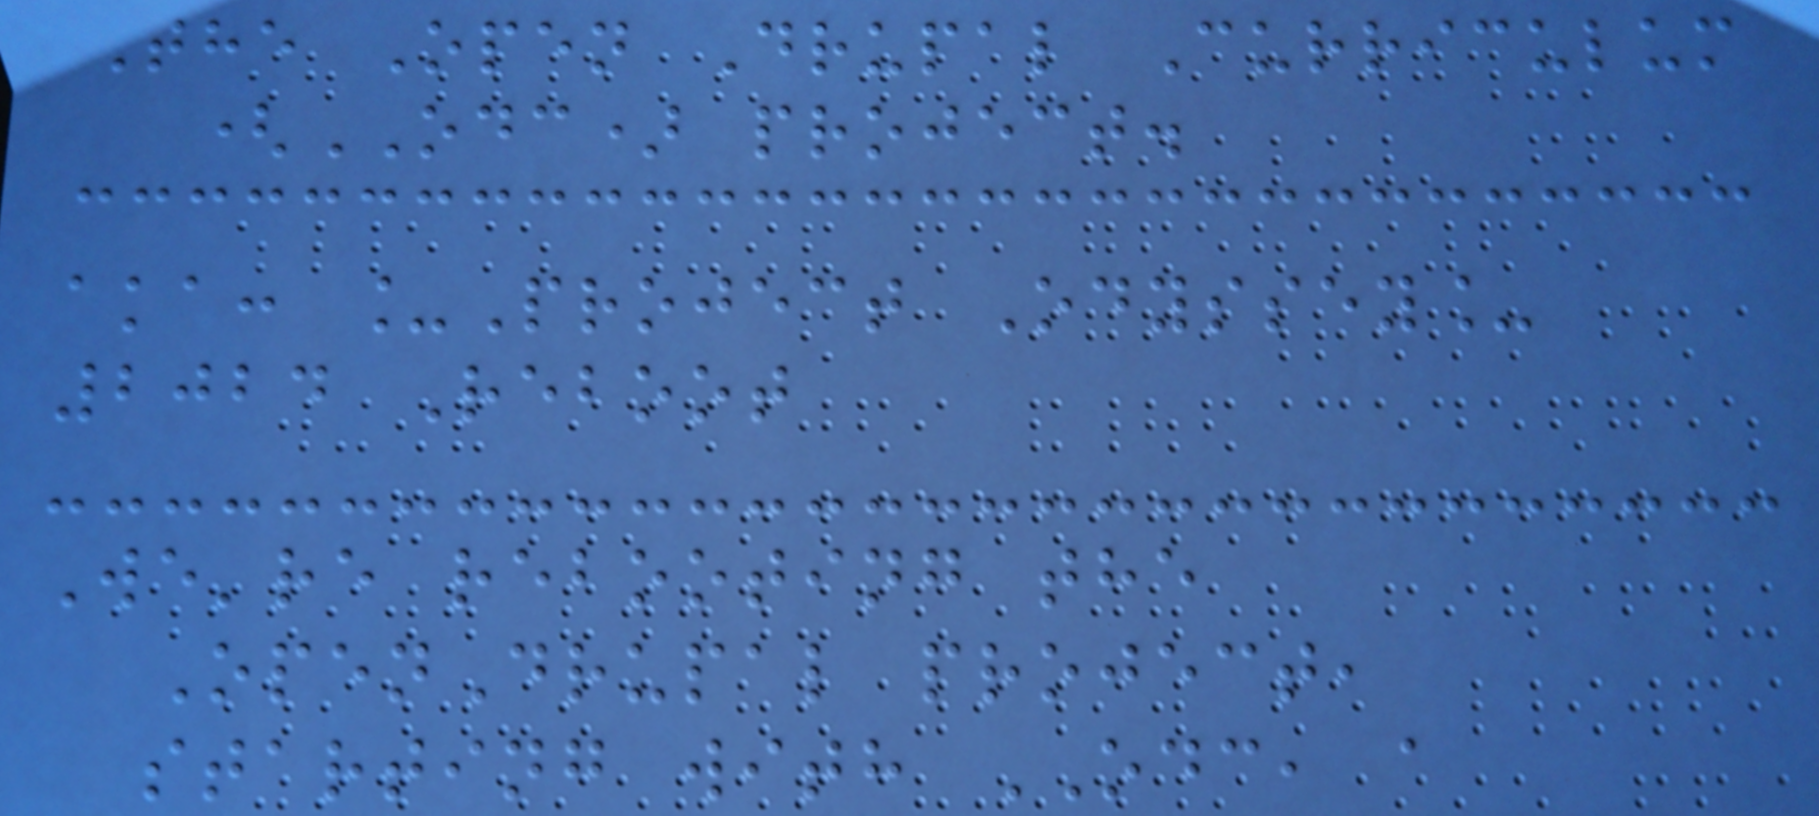The Open Drupal Curriculum
(ODC) project.
aka: _Project Odyssey_
2024 Reboot
We're rebooting the
OpenDrupal project,
starting with ODC, a
